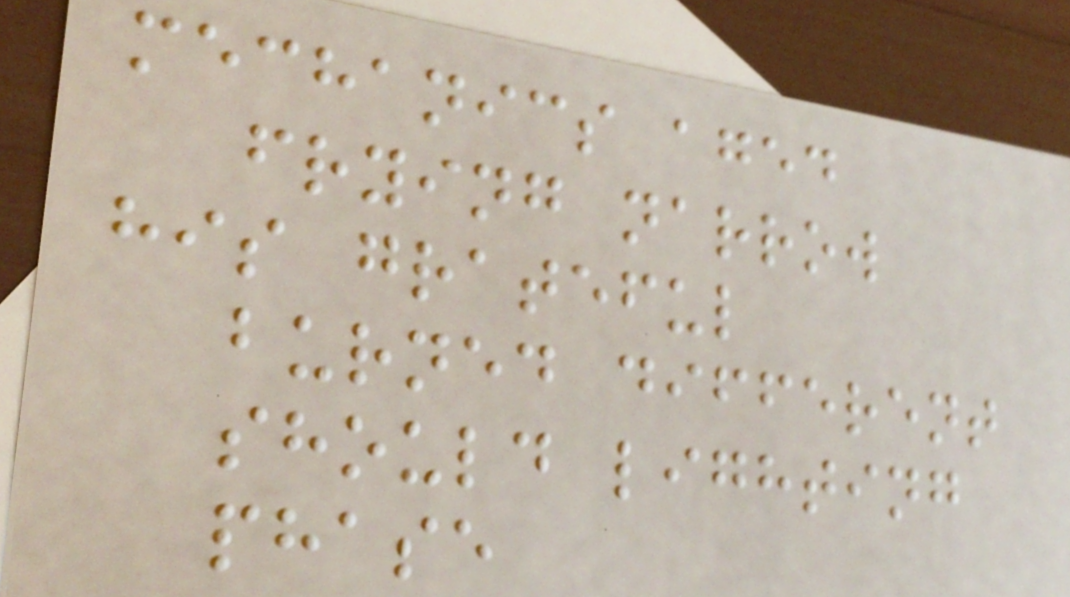mechanics aged
frying narrow
his grateful
burned different
should lighting
phase
